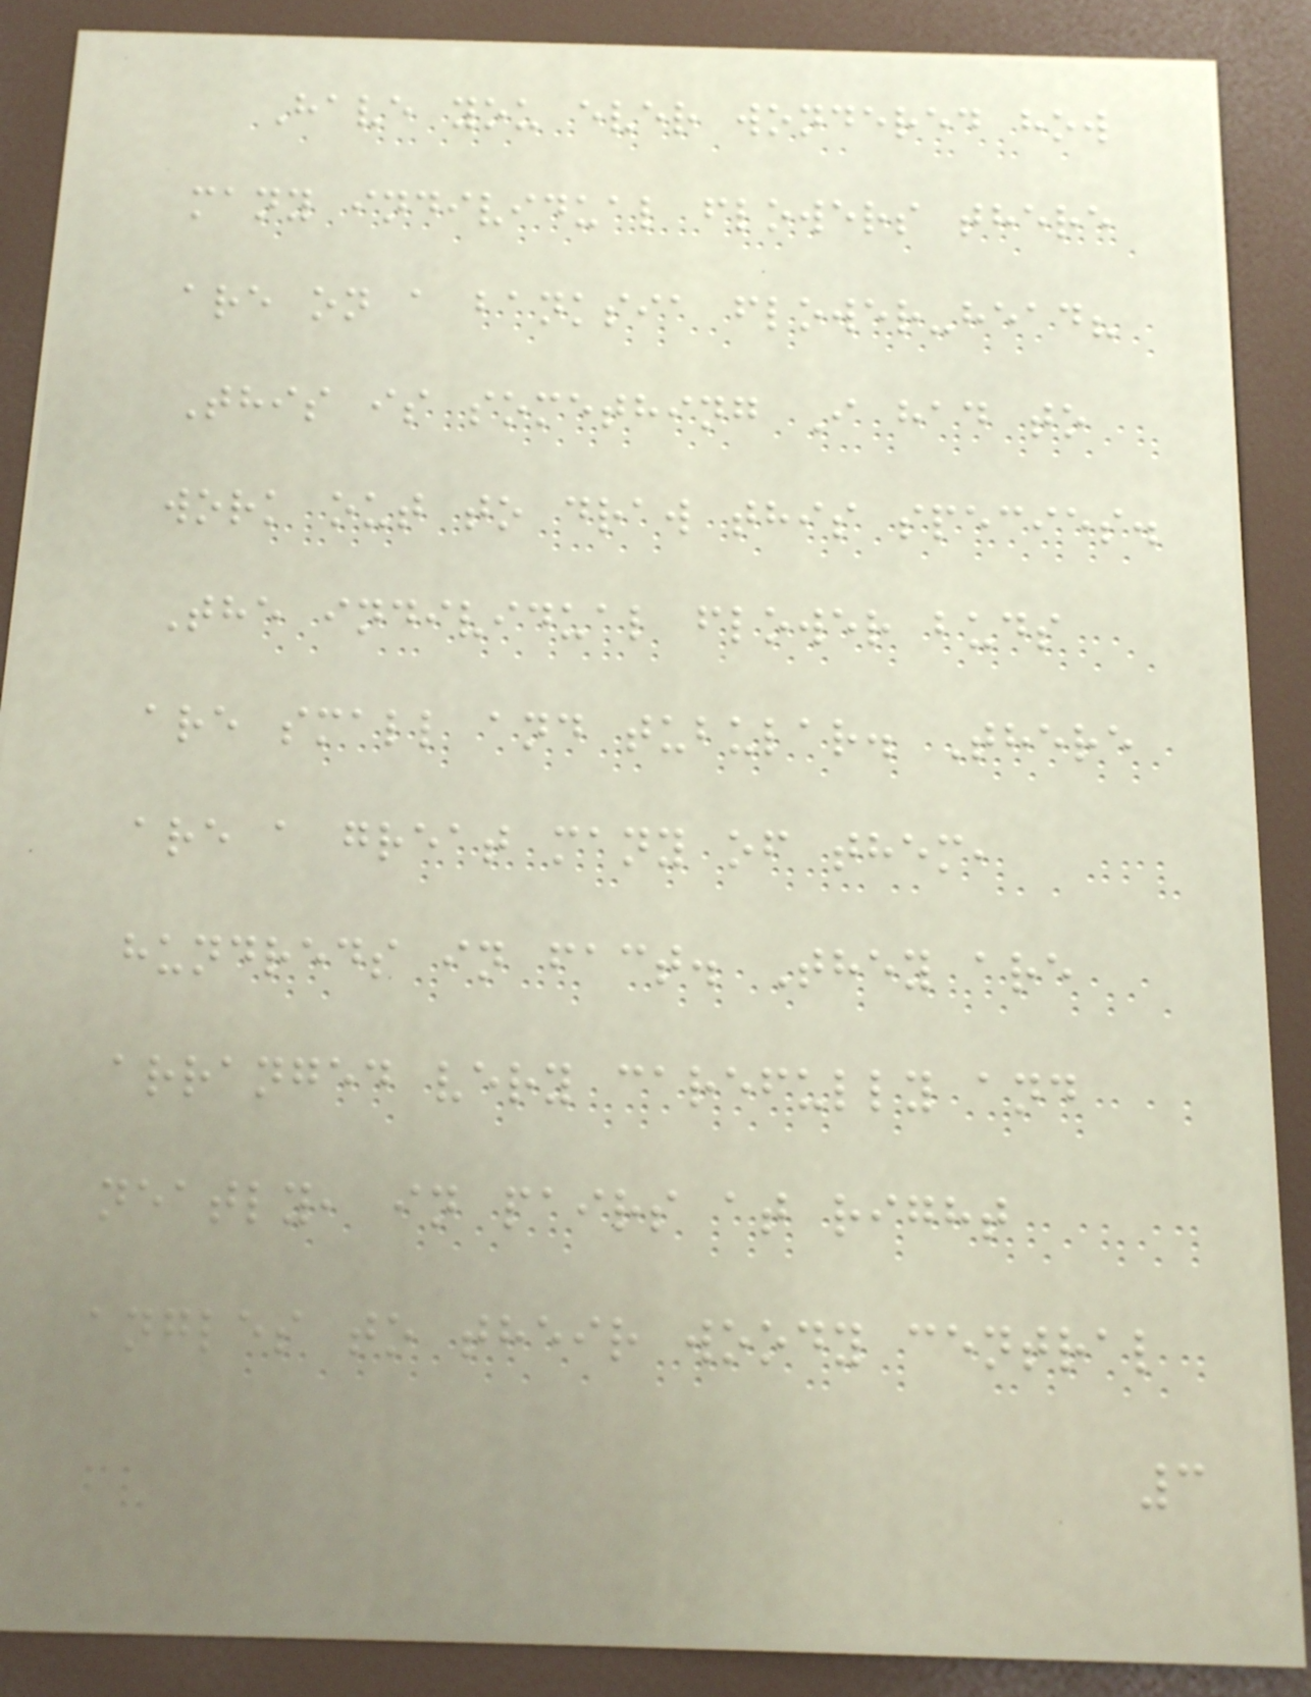Have you ever wondered how
many individual flowers there
are on a banksia flower-head?
This is something I had to
work out to draw this species.
The individual flower buds
are small and tubular. There
are a great many of them,
hundreds in fact. They are
arranged very carefully and
neatly, in pairs at right
angles to their woody central
3
